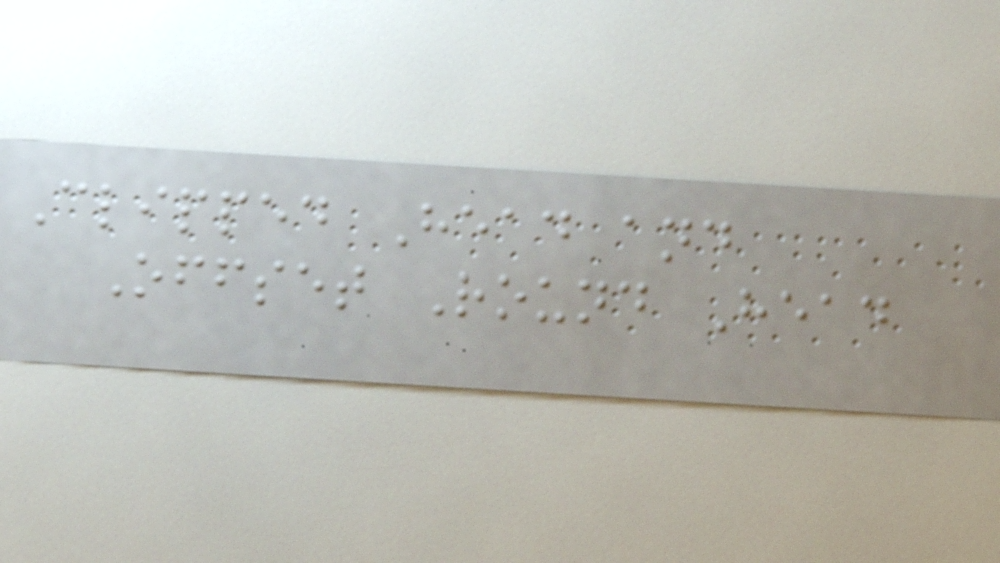Clipped Head and
Offset Round Head
